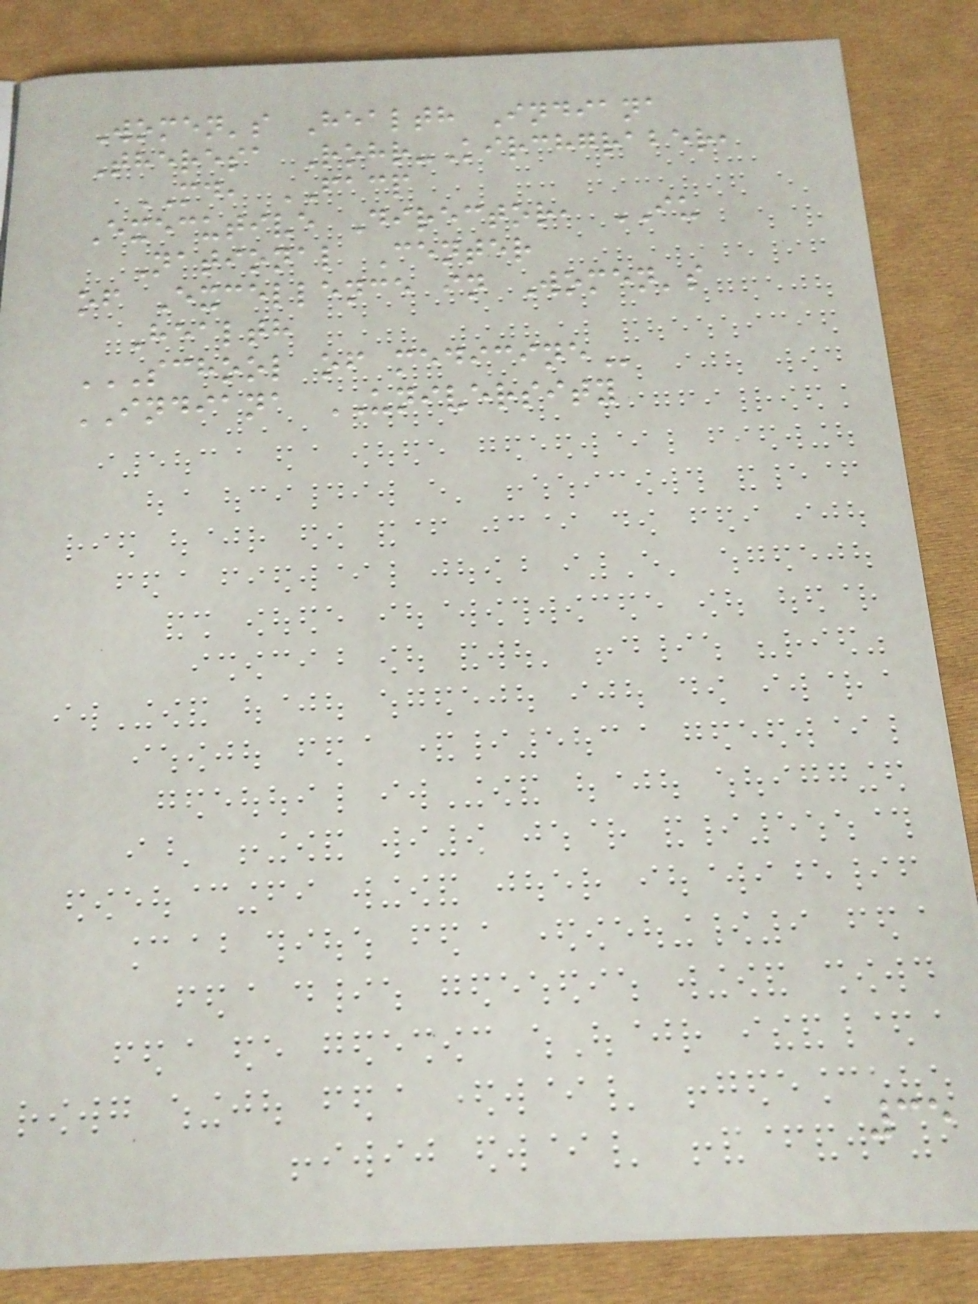Women's Health Indiana
Theresa Rohr-Kirchgraber,
MD, FACP
Executive Director, IU
National Center
of Excellence in Women's
Health
SCHOOL OF MEDICINE
INDIANA UNIVERSITY
35
